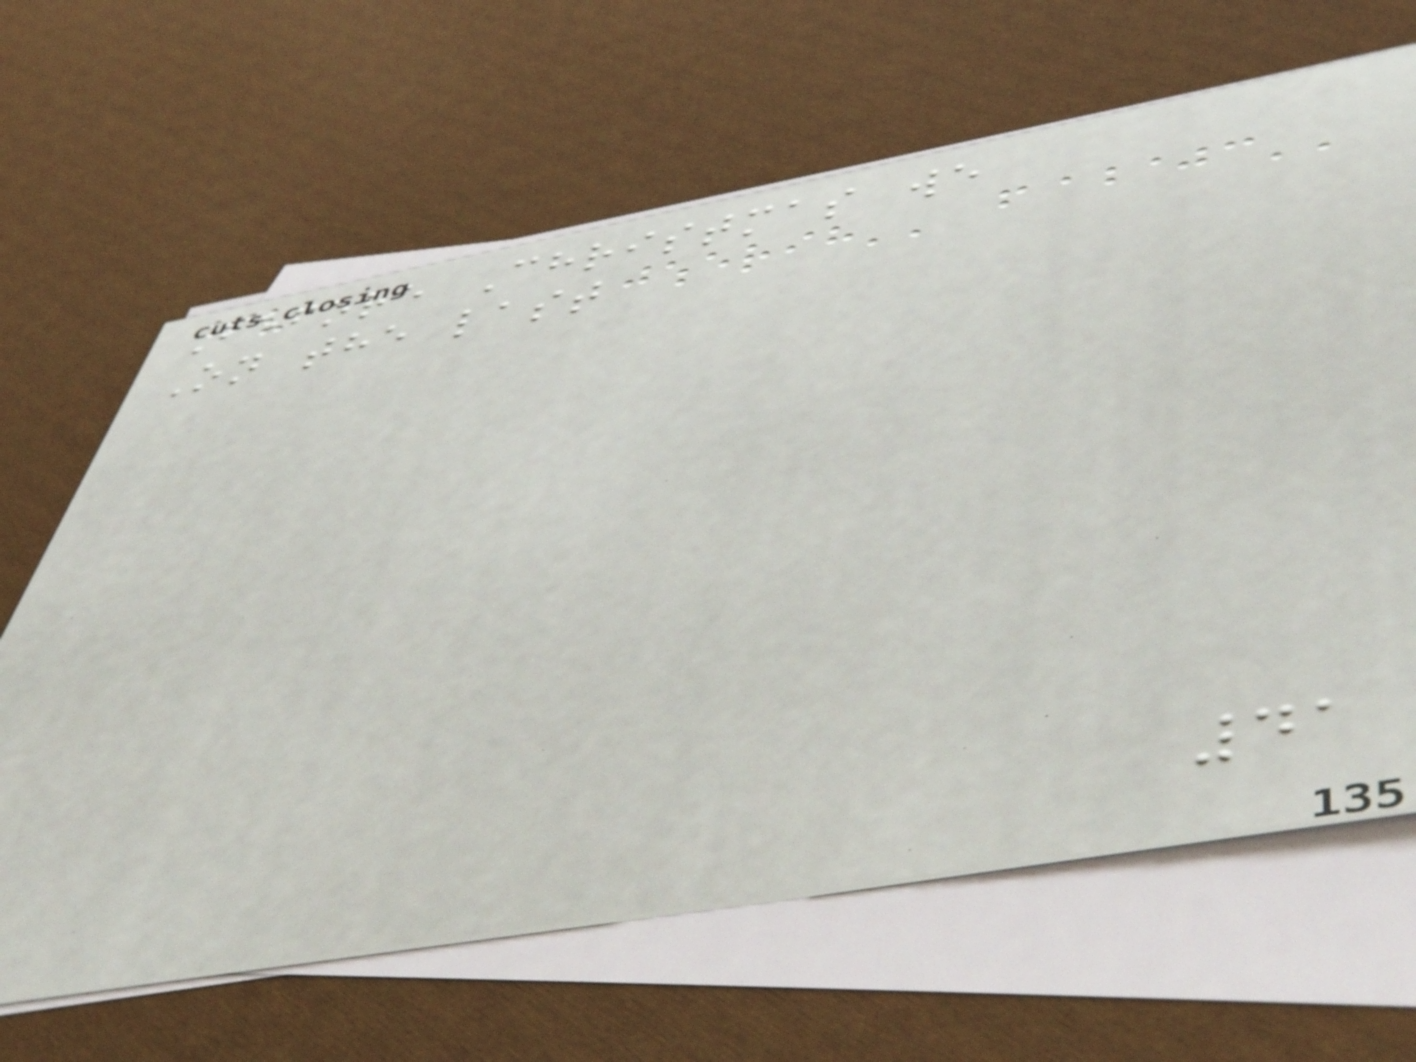Before Christmas we
On the last
41
